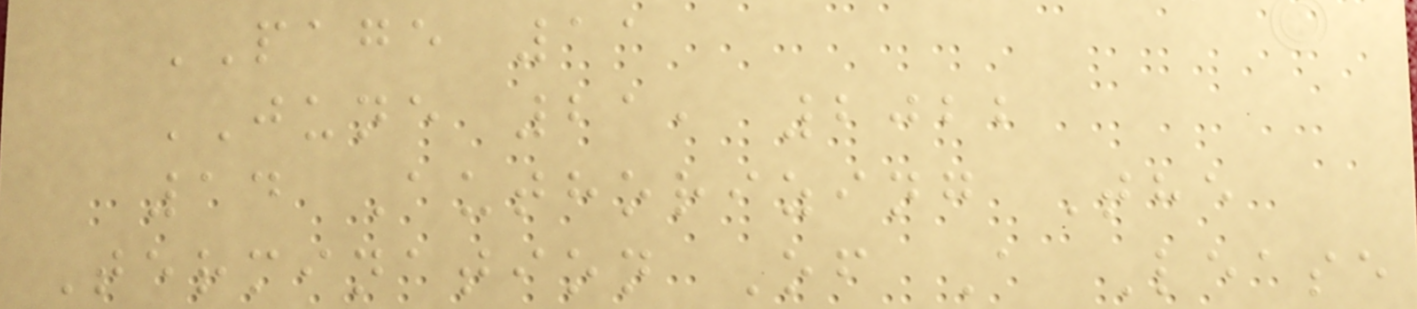PAGE 11
JUNE 21, 2022
14 Authorizing The
Termination Of A Lease
